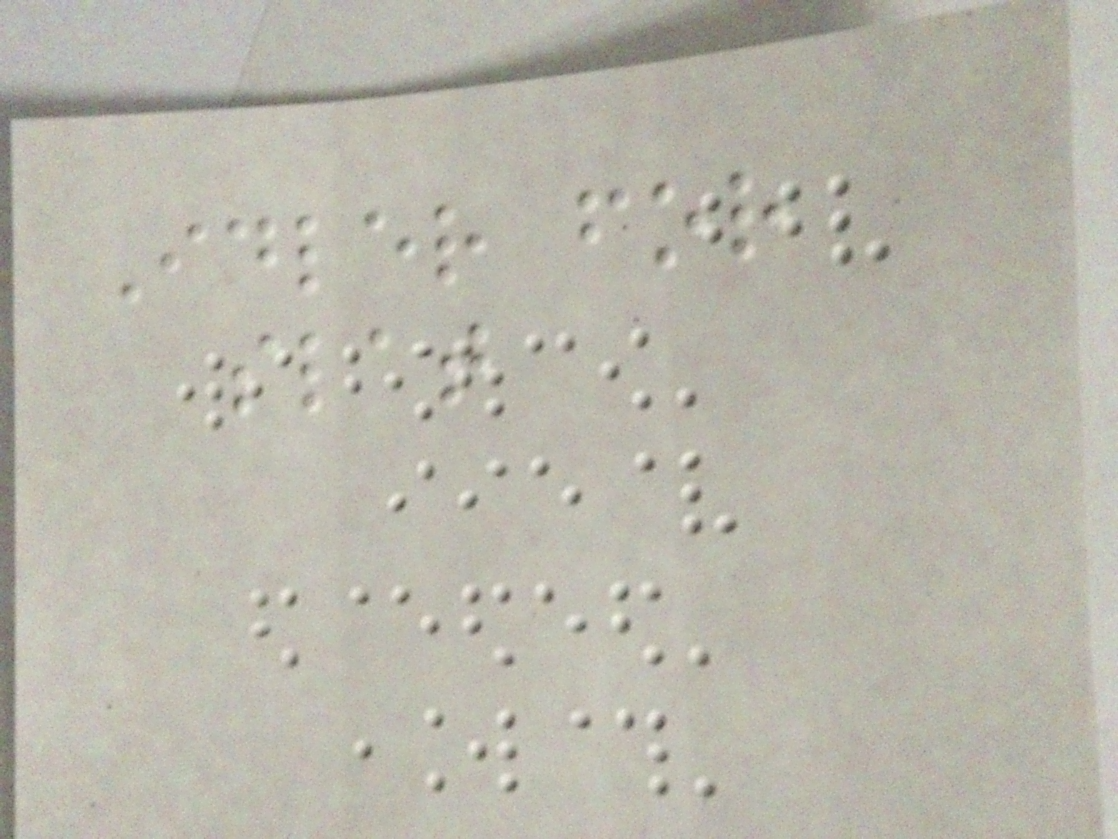Idler for
slat
